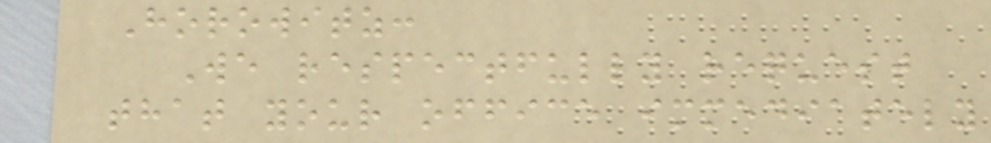Horowitz:
We respectfully request
that your office immediately
